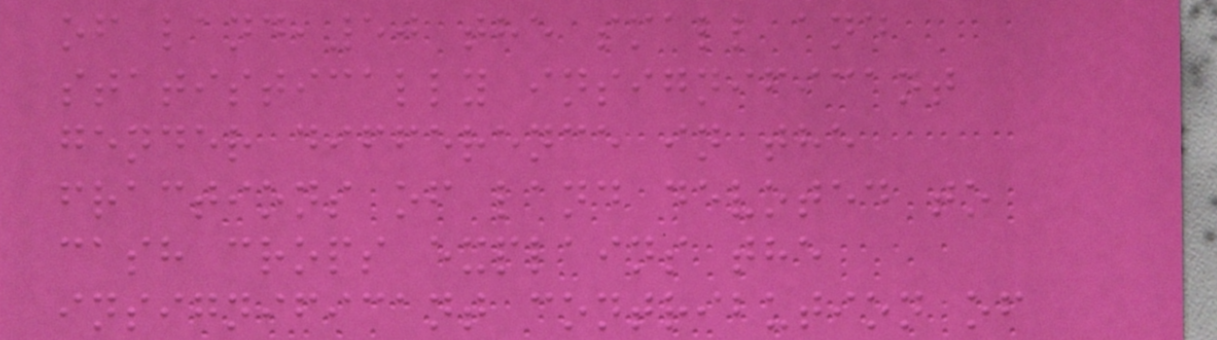of land,50 the small and
statistically insignificant
gender difference in the
fractions of land devoted to
cash crops explains the
insignificant contribution of
